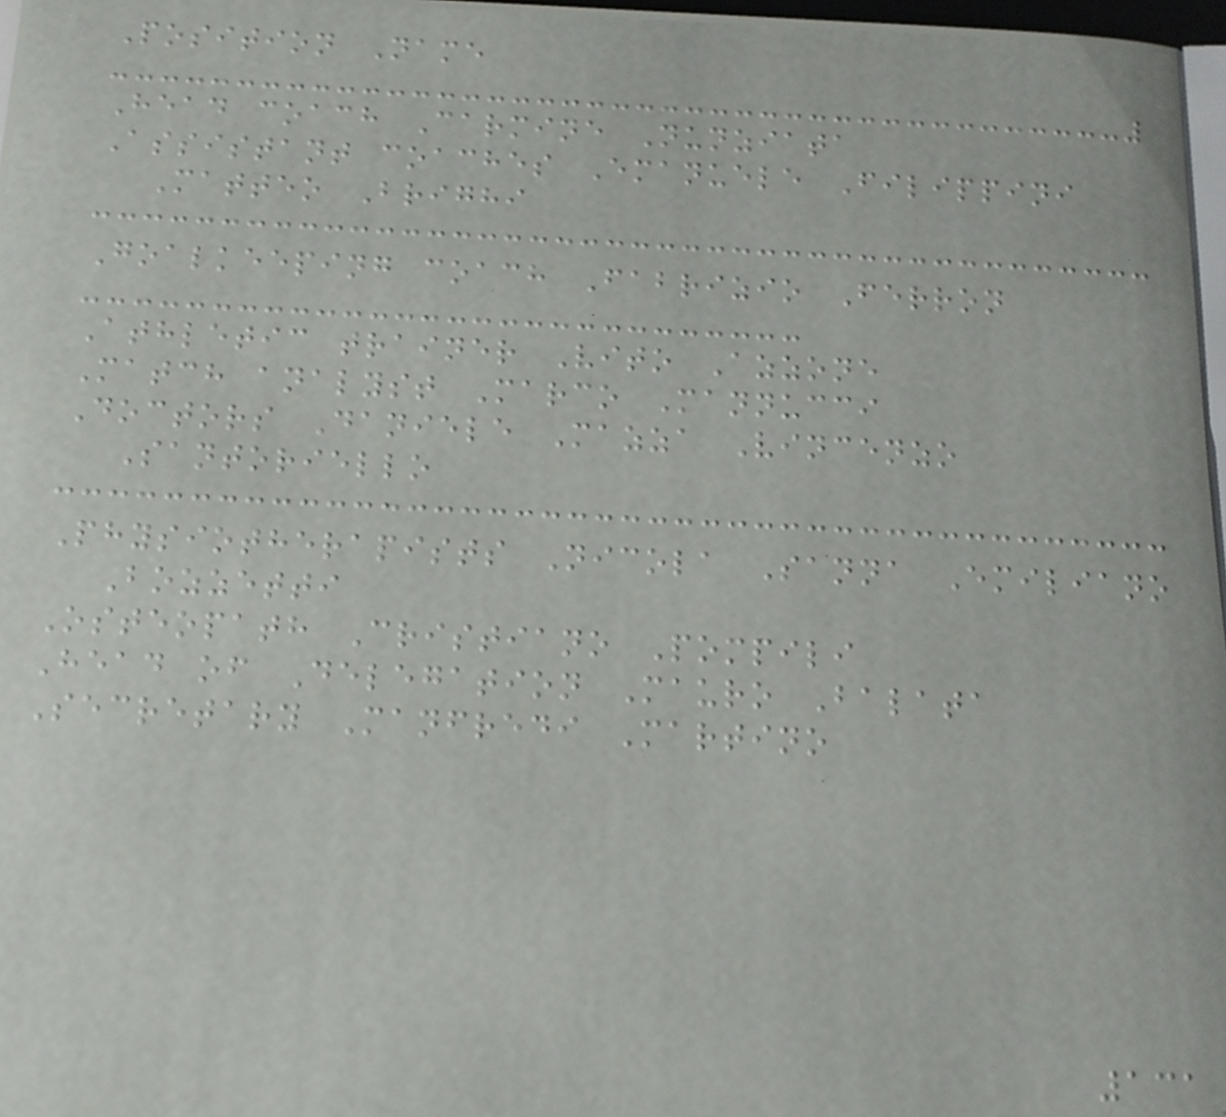Position Name
Head coach Carmine Nunziata
Assistant coaches Emanuele Filippini
Matteo Brighi
Goalkeeping coach Fabrizio Ferron
Athletic trainer Vito Azzone
Match analyst Marco Mannucci
Doctors Daniele Mazza Vincenzo
Santoriello
Physiotherapists Nicola Sanna Emiliano
Bozzetti
Osteopath Cristiano Pompili
Head of Delegation Mauro Balata
Secretary Manfredi Martino
131
